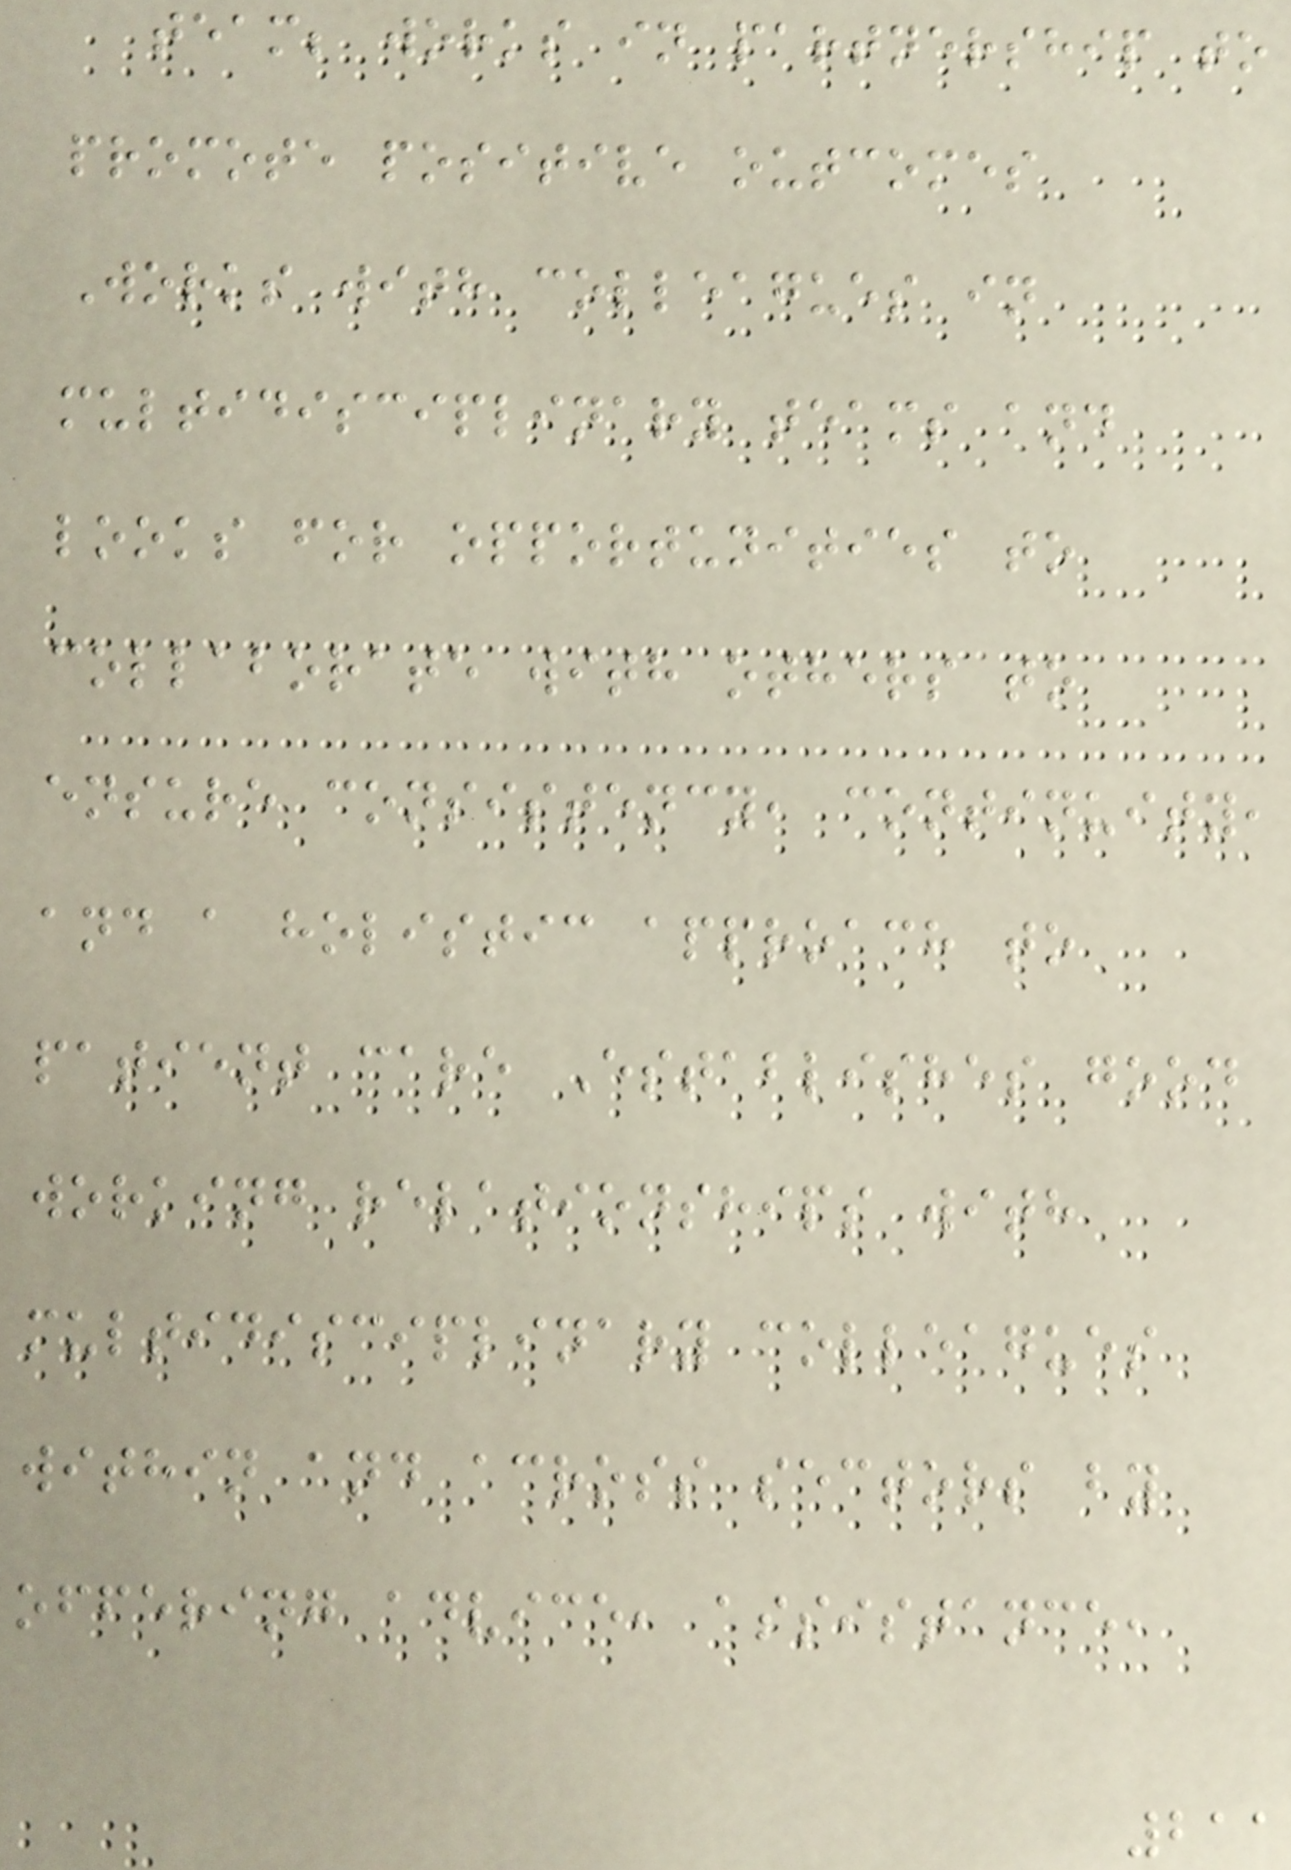team; works in partnership to
promote positive outcomes
Works with colleagues in
multidisciplinary teams and
looks for opportunities to
collaborate with others to
ensure consistency, continuity,
and a holistic approach to
patient care Establishes good
working relationships with
multidisciplinary colleagues
within and across sectors by
offering advice, assistance,
211
